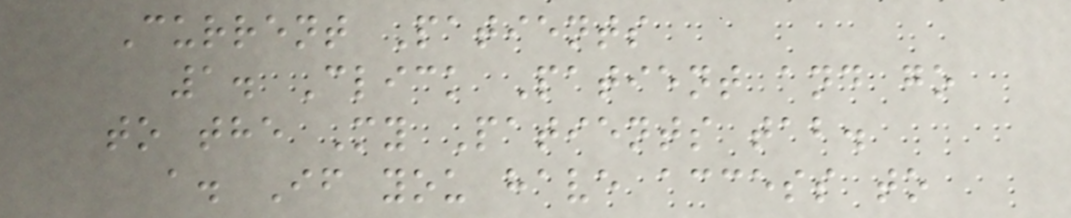Current Patients
1. Click Patient and go
to the My Patients tab.
a. If you have access to
